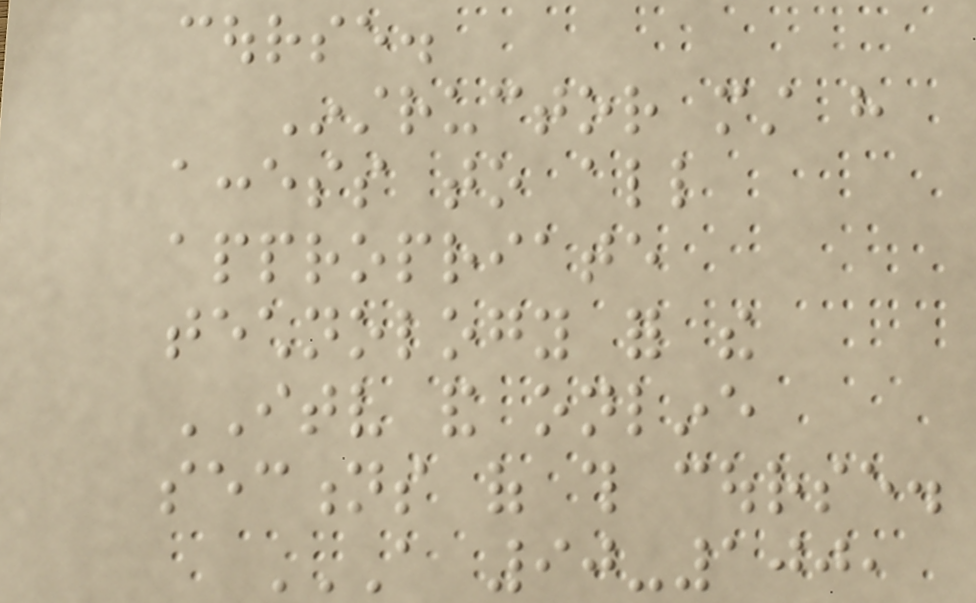course.
Instructor must have
access to all
appropriate
technology for the
ITV and online
sections of this course.
A 90-100,
